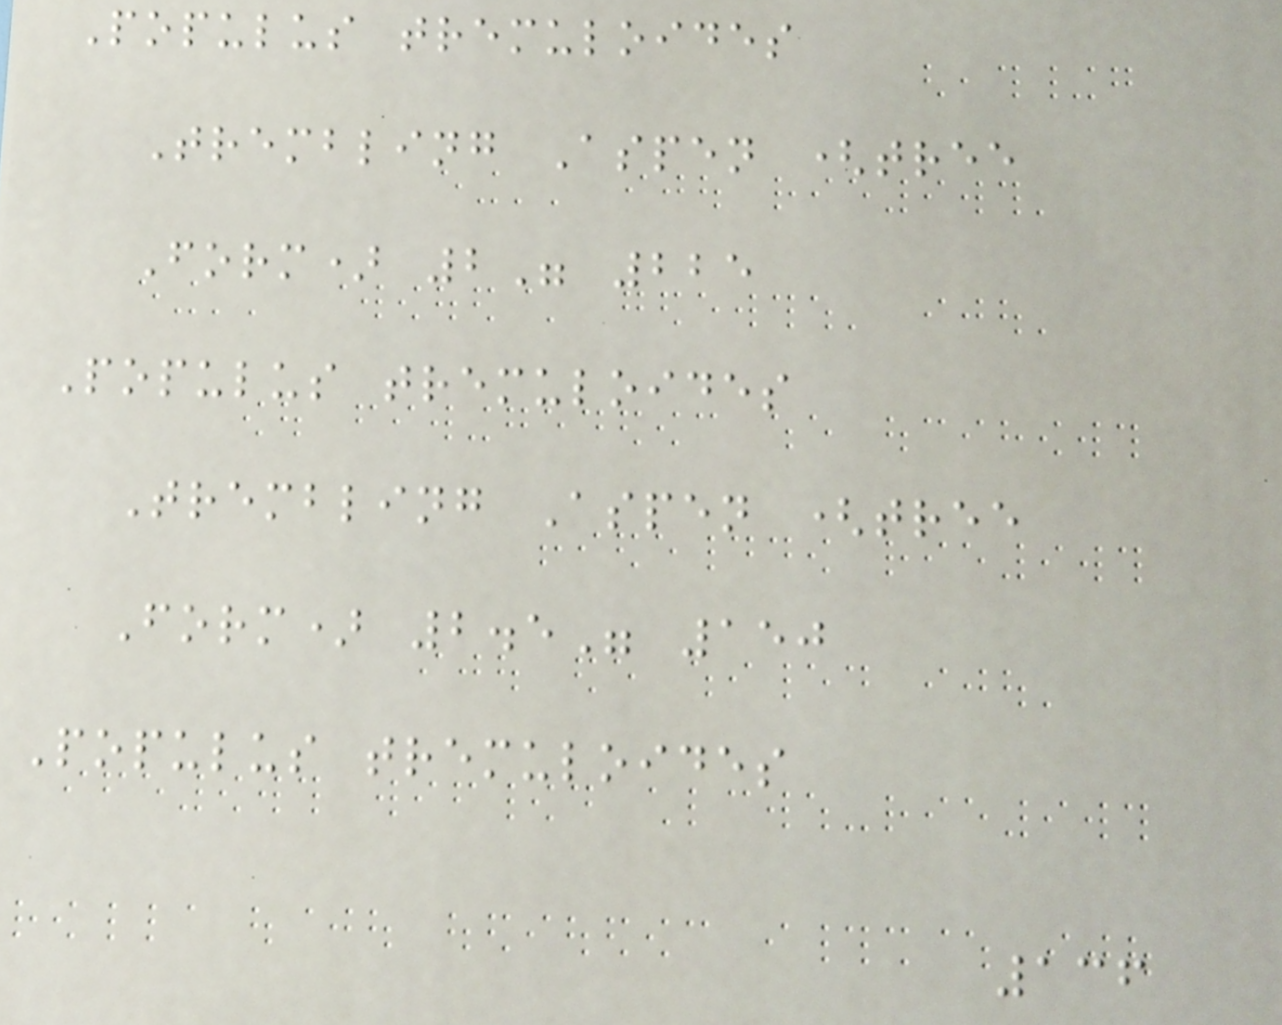Populus tremuloides
Trembling Aspen (tree
Form) 2" 225
Populus tremuloides
Trembling Aspen (tree
Form) 2.5" 150
Populus tremuloides
136
